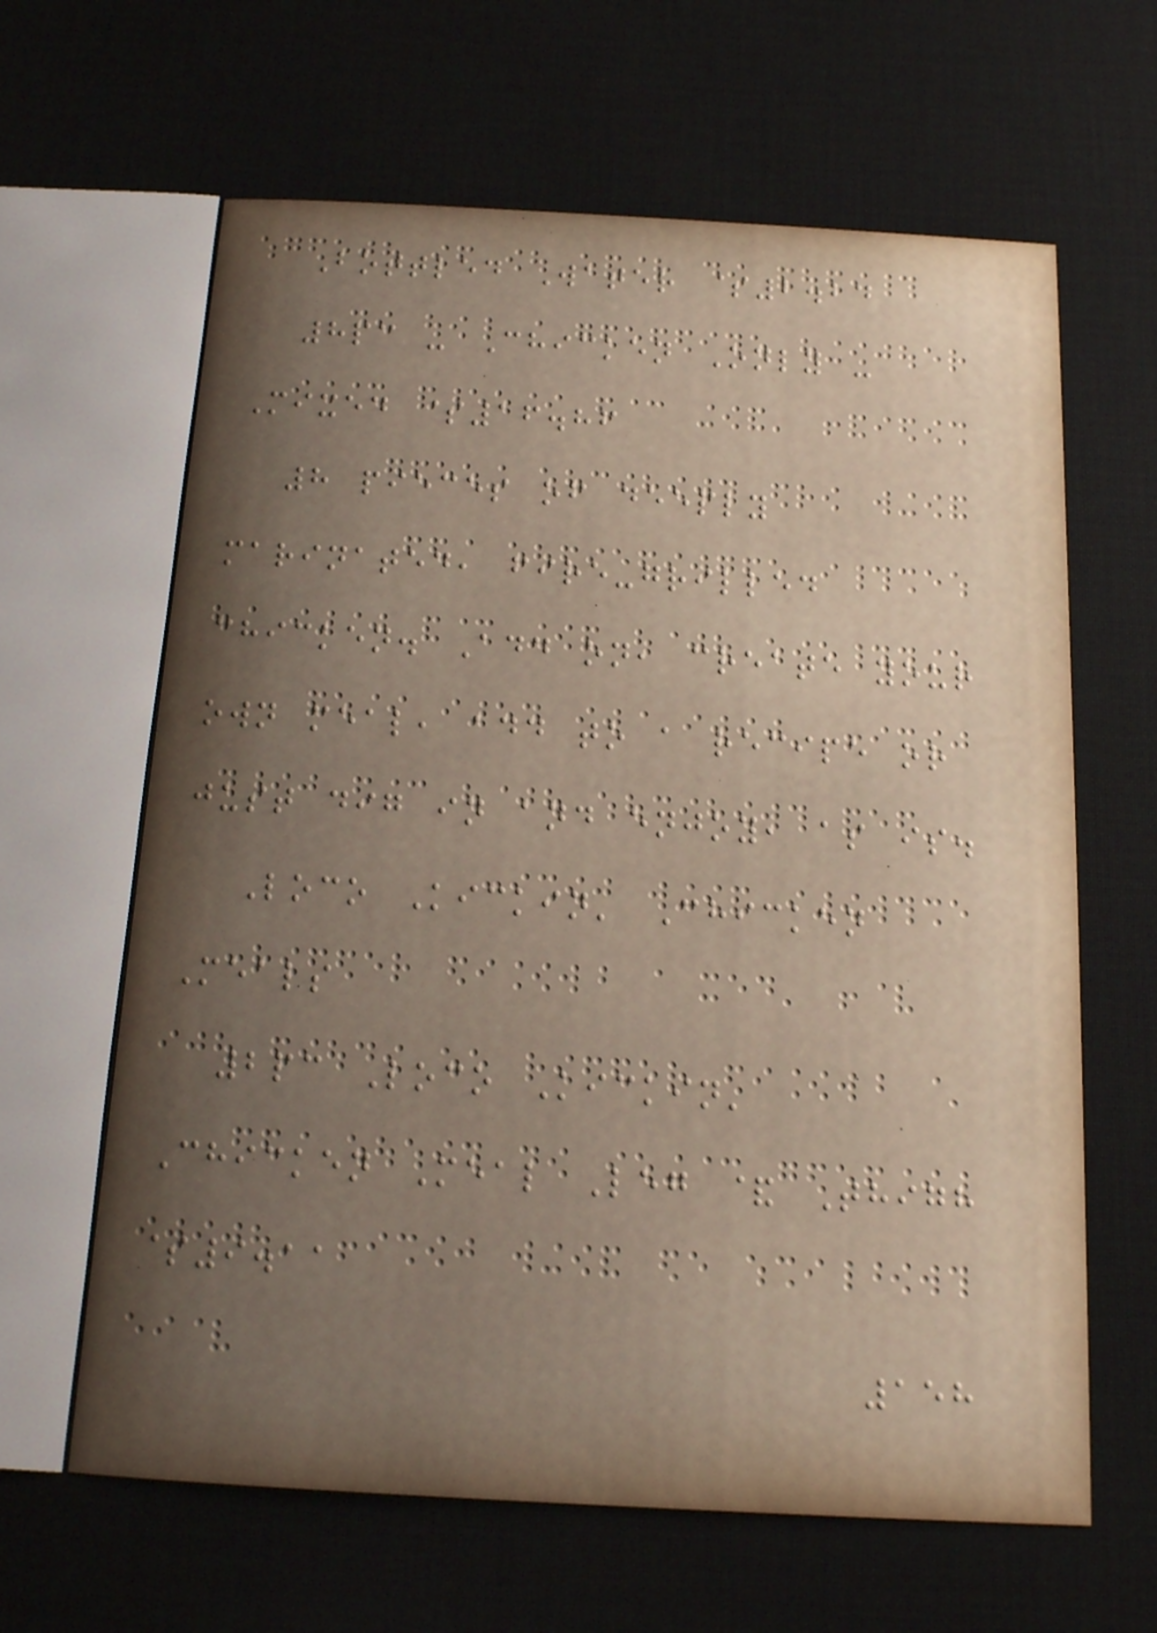Bottled Water $2.24
8pc - Chicken Only -
Mixed $16.86
8 pieces of deeply
marinated, fire-grilled
chicken. Add on, create your
own meal, add to a recipe or
just dig in and enjoy, as is.
Loco Kickin' Chicken
Meals
2pc Loco Kickin'
Chicken Meal Leg & Thigh
$9.11
158
